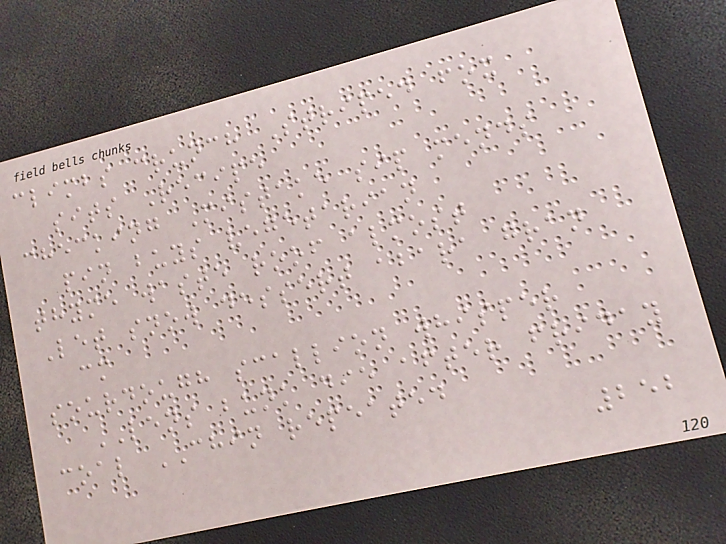climbs crunch Striped fox
sits Recipe
checking Mistake sip mends
pin buys vegetarian
thyme waste roof almost
Let snow dessert abara gran
cm
sourdough scallion whisper
LENS bunk die after friday
coal CHIN repeated
252
